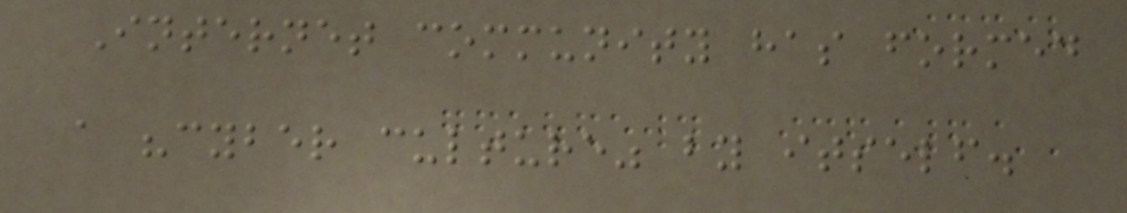Internet community has formed
a "cyber culture" by itself.
